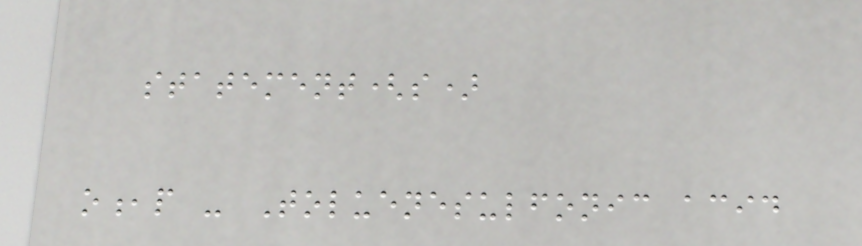statement(s)
o,p - Toluenesulfonic acid
